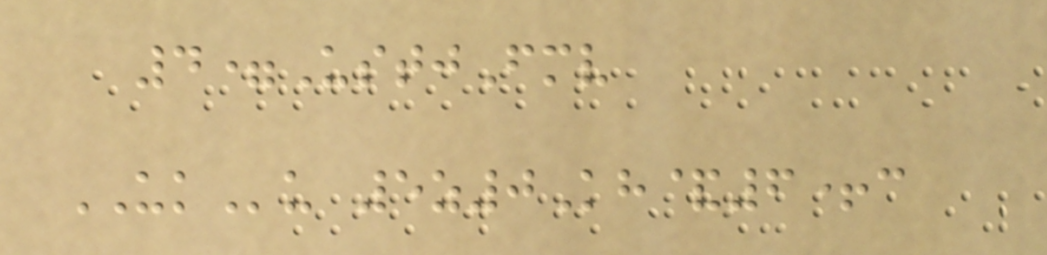4=UstjFmv
UKu 5z0Kh&6+c
